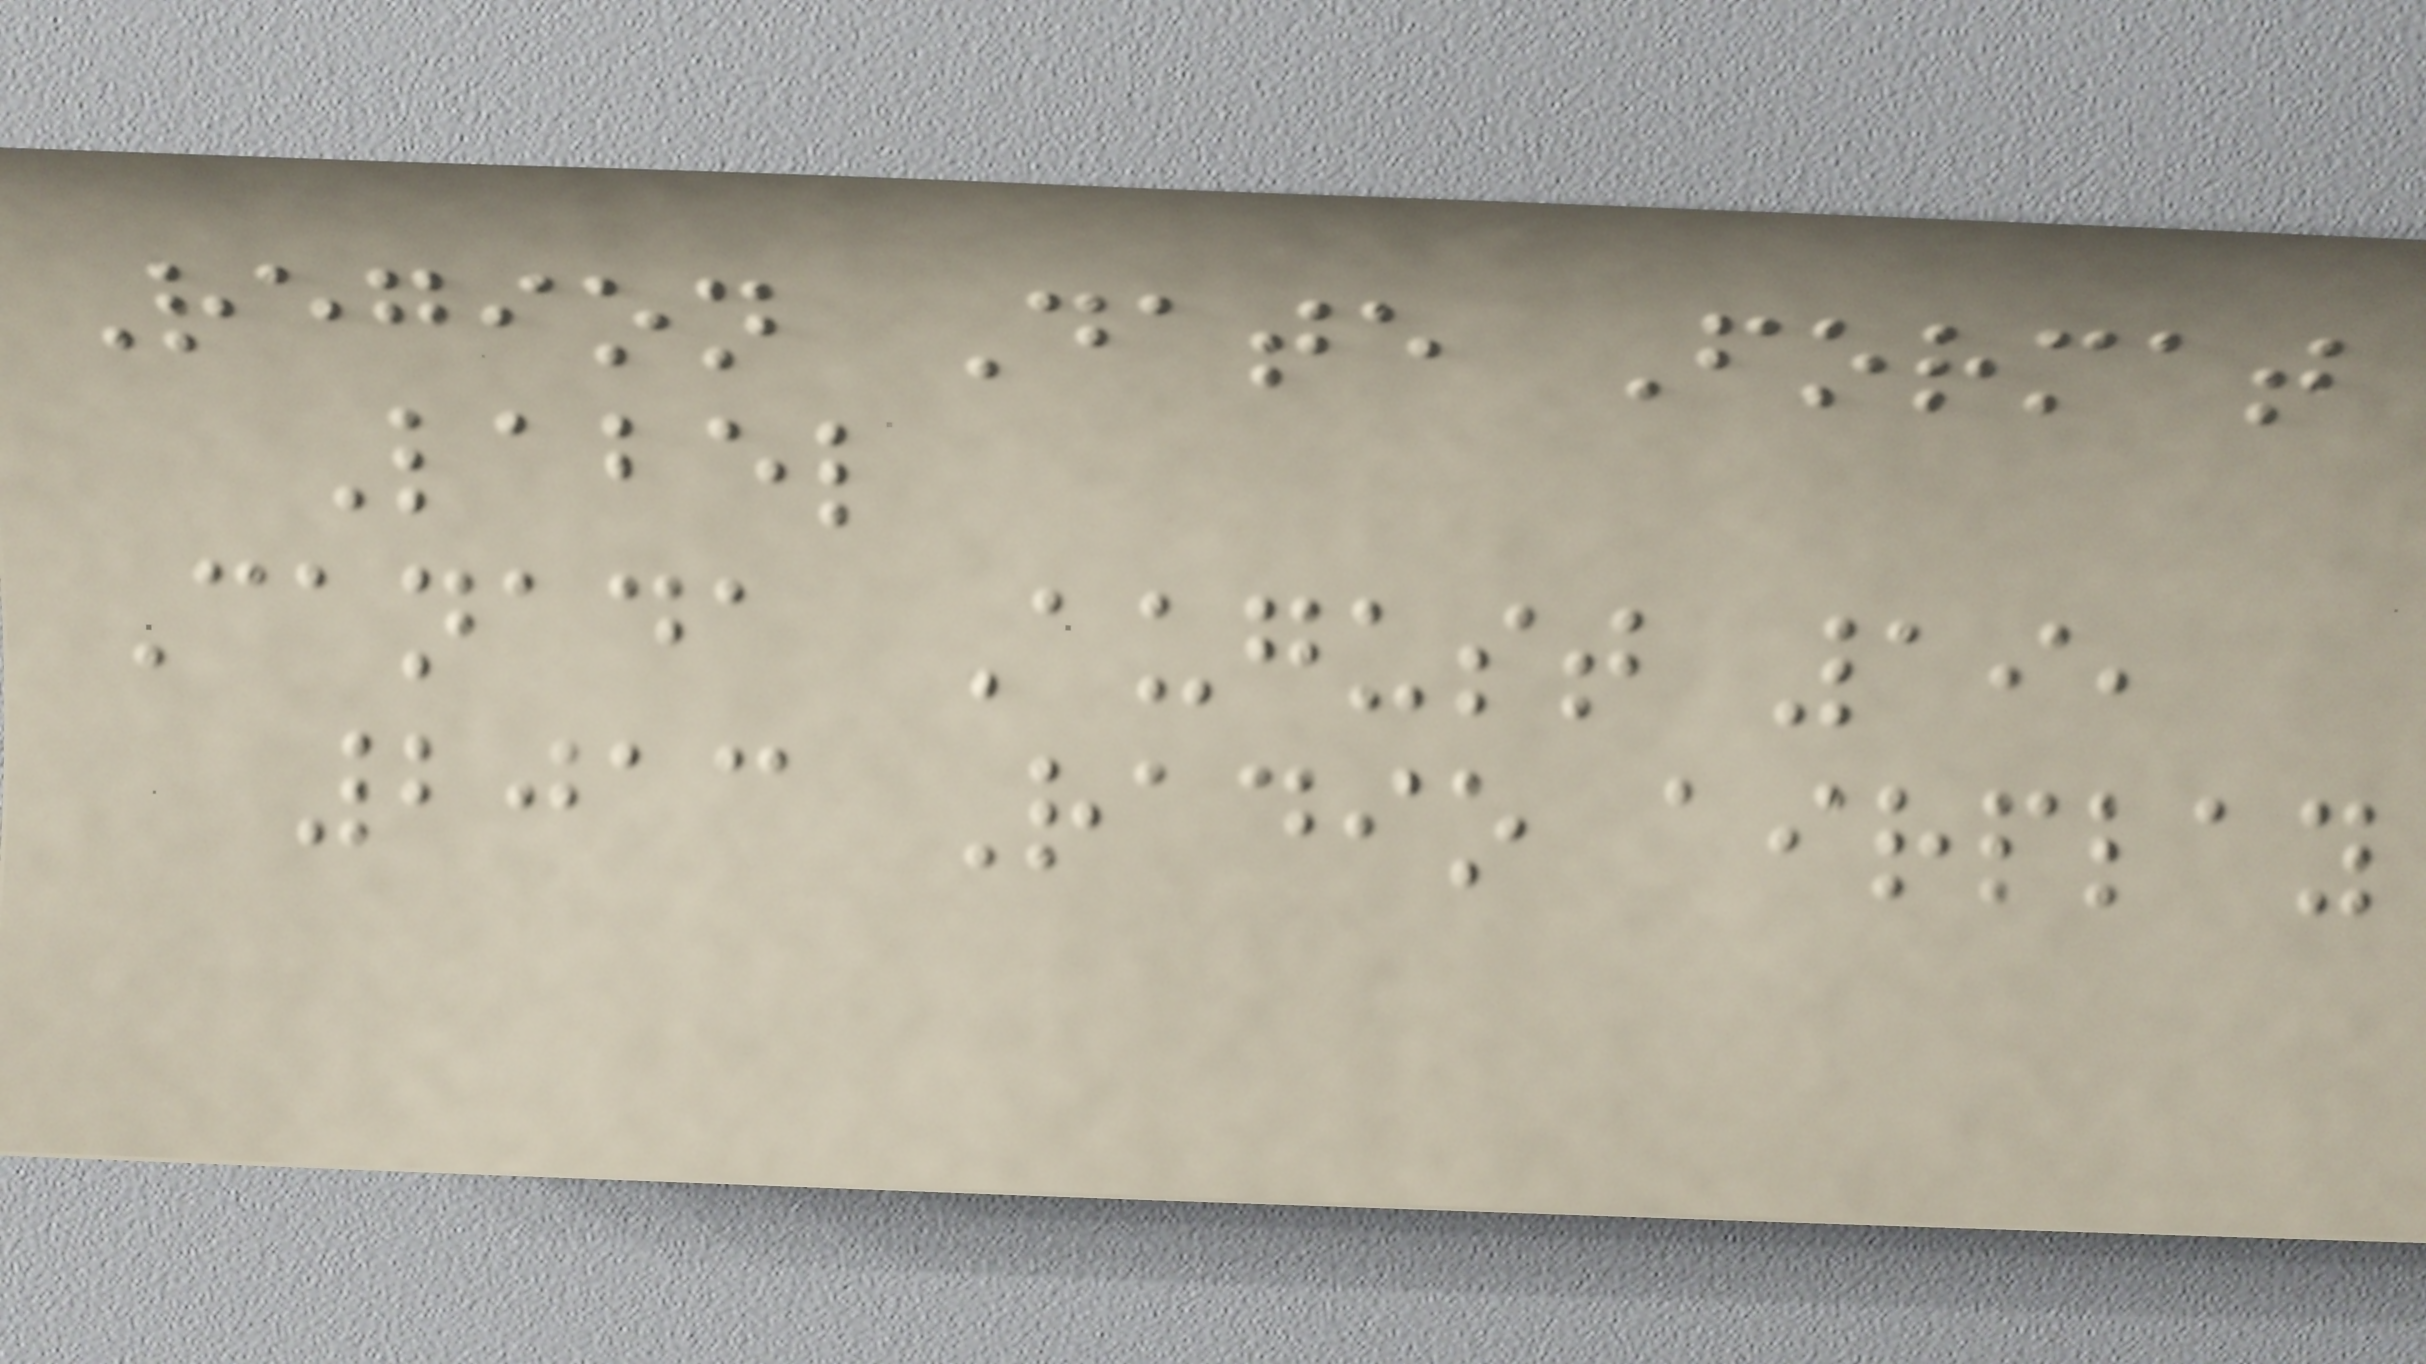Region Date Format
Label
Canada August 19,
2013 Radio airplay
